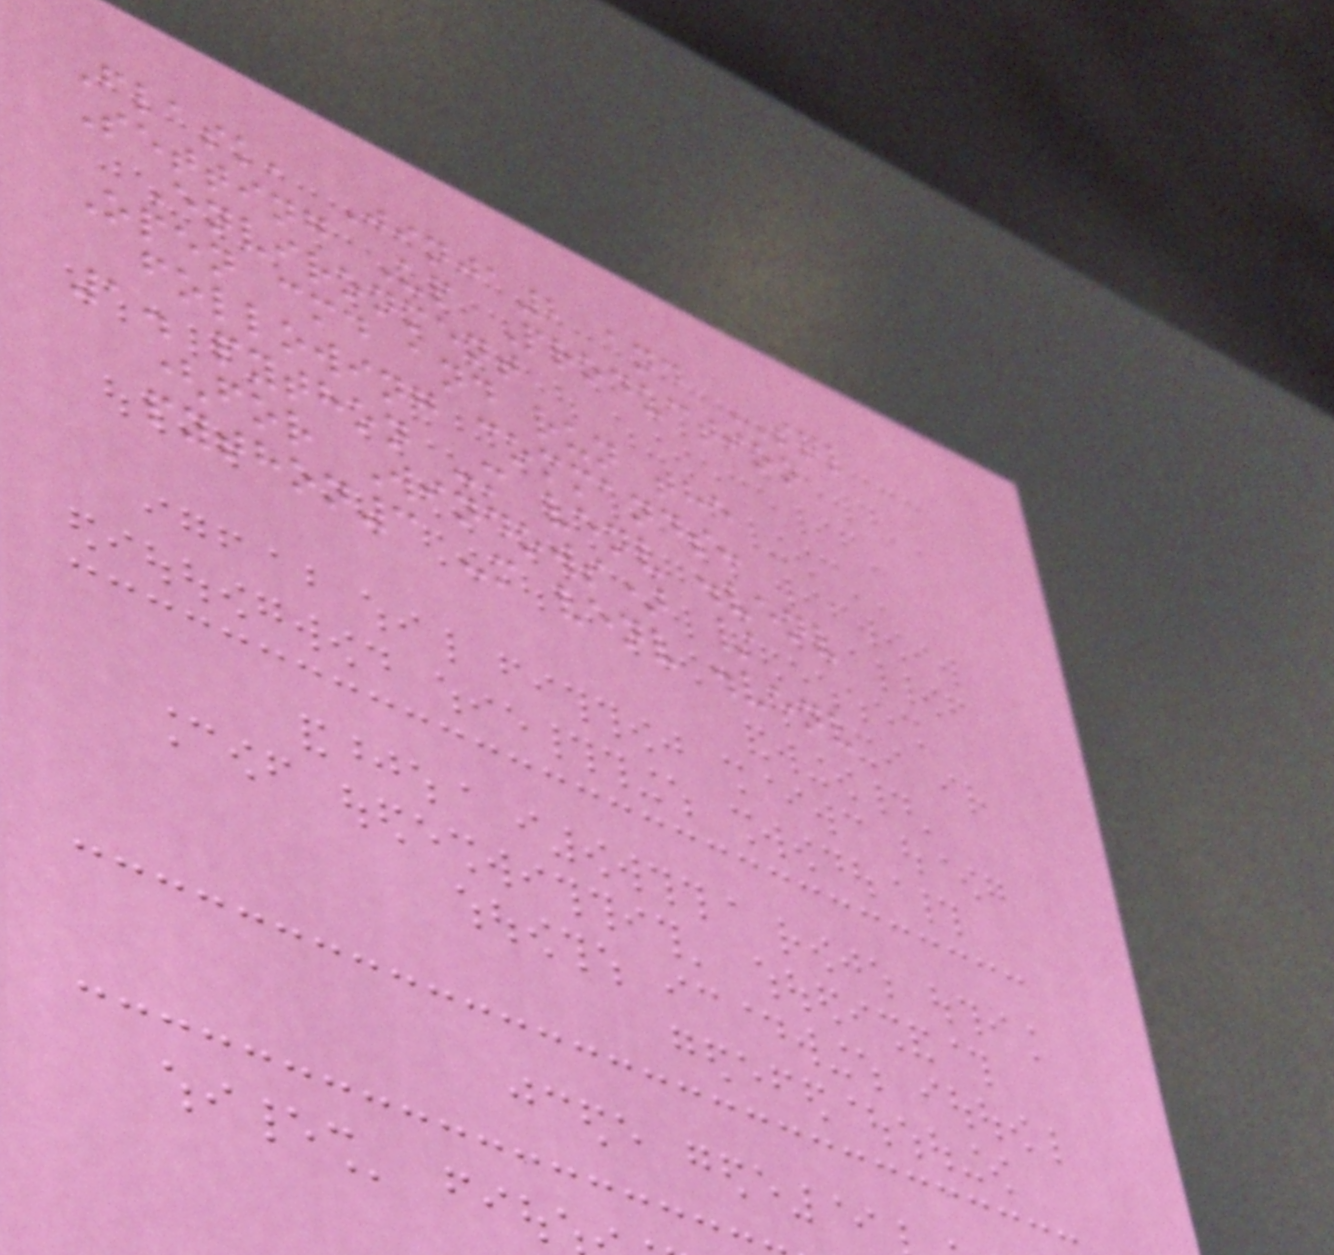Flask, Jinja2 and SQL
Setting Up Production
Environment
Open cmd and run the
following commands:
1. python -m venv .venv
(for Windows) /
python3 -m venv .venv
